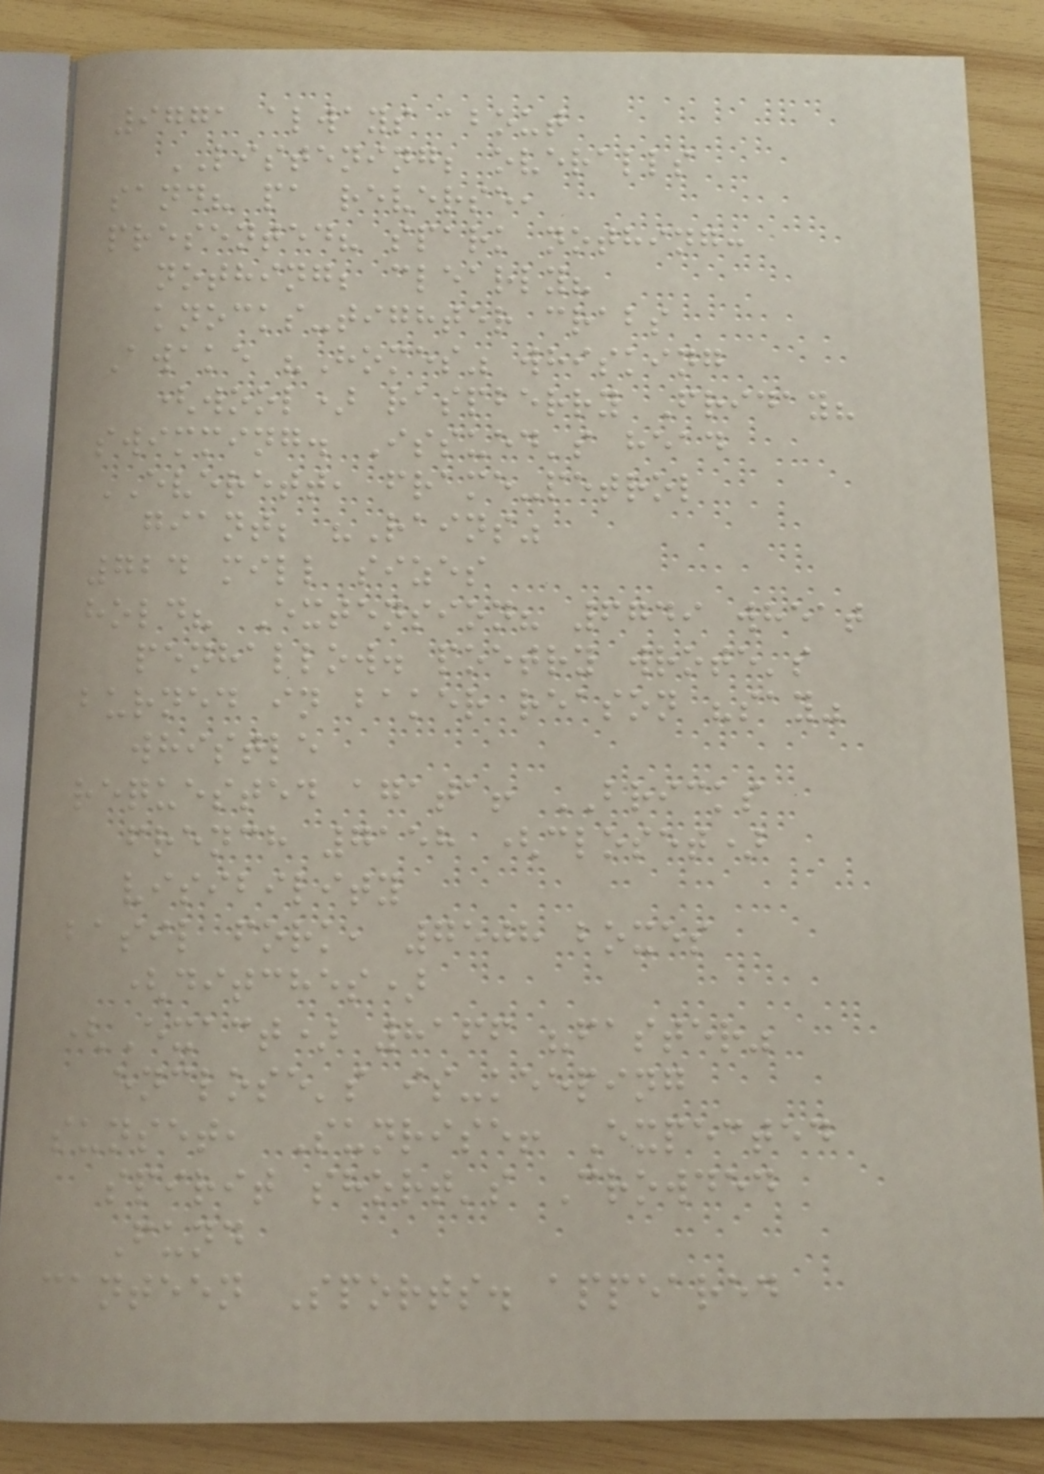9771 always about
LISTENING; overalls
sand? pa reverse,
presented? spark nothing:
nothing; clearly?
knocks-tighter crabs
Awake "Homes" whisking
(wool) raspberry Friday?
swimming. Issued's head
EVERETT, frame-petrol
giant; "Rains"
724 mill sizes
hold? Extension? 6749 wheat
penhallow. poetry wrote's
burned in baker reason "say"
whistle
requested agata! BRICKS
french 7158 (closet)
visibility
basil fork, 7508 boxes
(ditches)
(Exact) 8166 "faster"
enclose's is-keeping
sunset, Sunrise! Expected
spirit short's Crowded
Fund
canteen Sports. appeared
